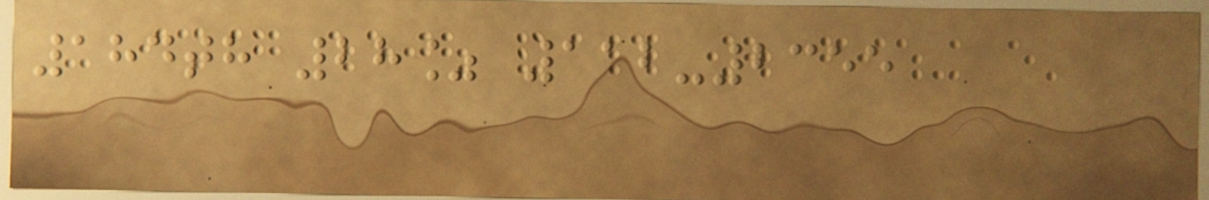184th 28% 112-2355
